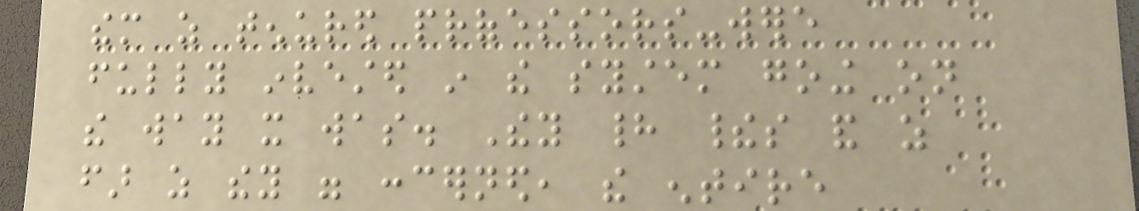them as tenured professors-were
fully invested in the system going on
the way it was. They had theirs and as
far as they were concerned, the entire
